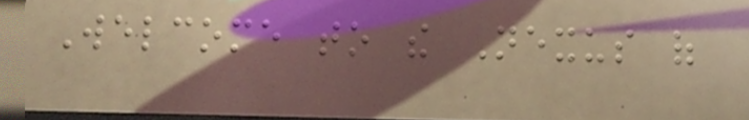Welcome to the Nexus of
